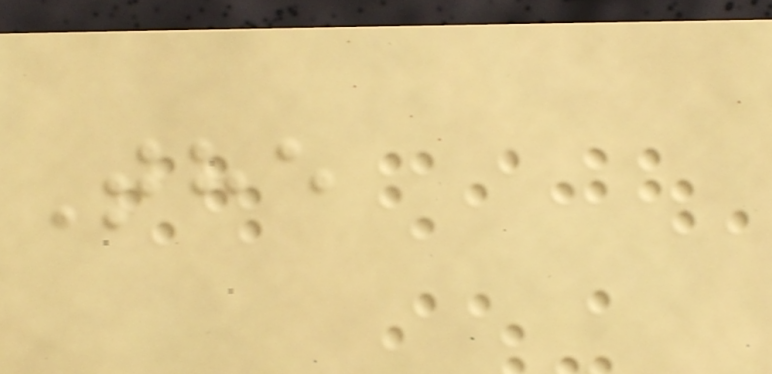The
